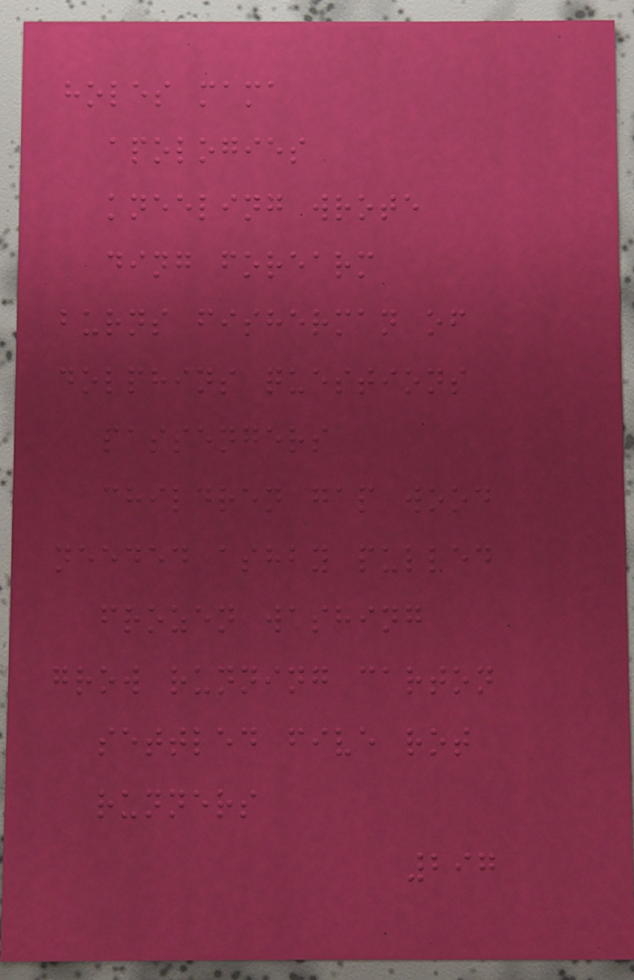holes mama
apologies
kneeling wrote
ding forearm
burns fisherman of
dolphins questions
passengers
children gap wood
needed ashby pulled
frozen washing
grow running carton
settled five rot
runners
297
